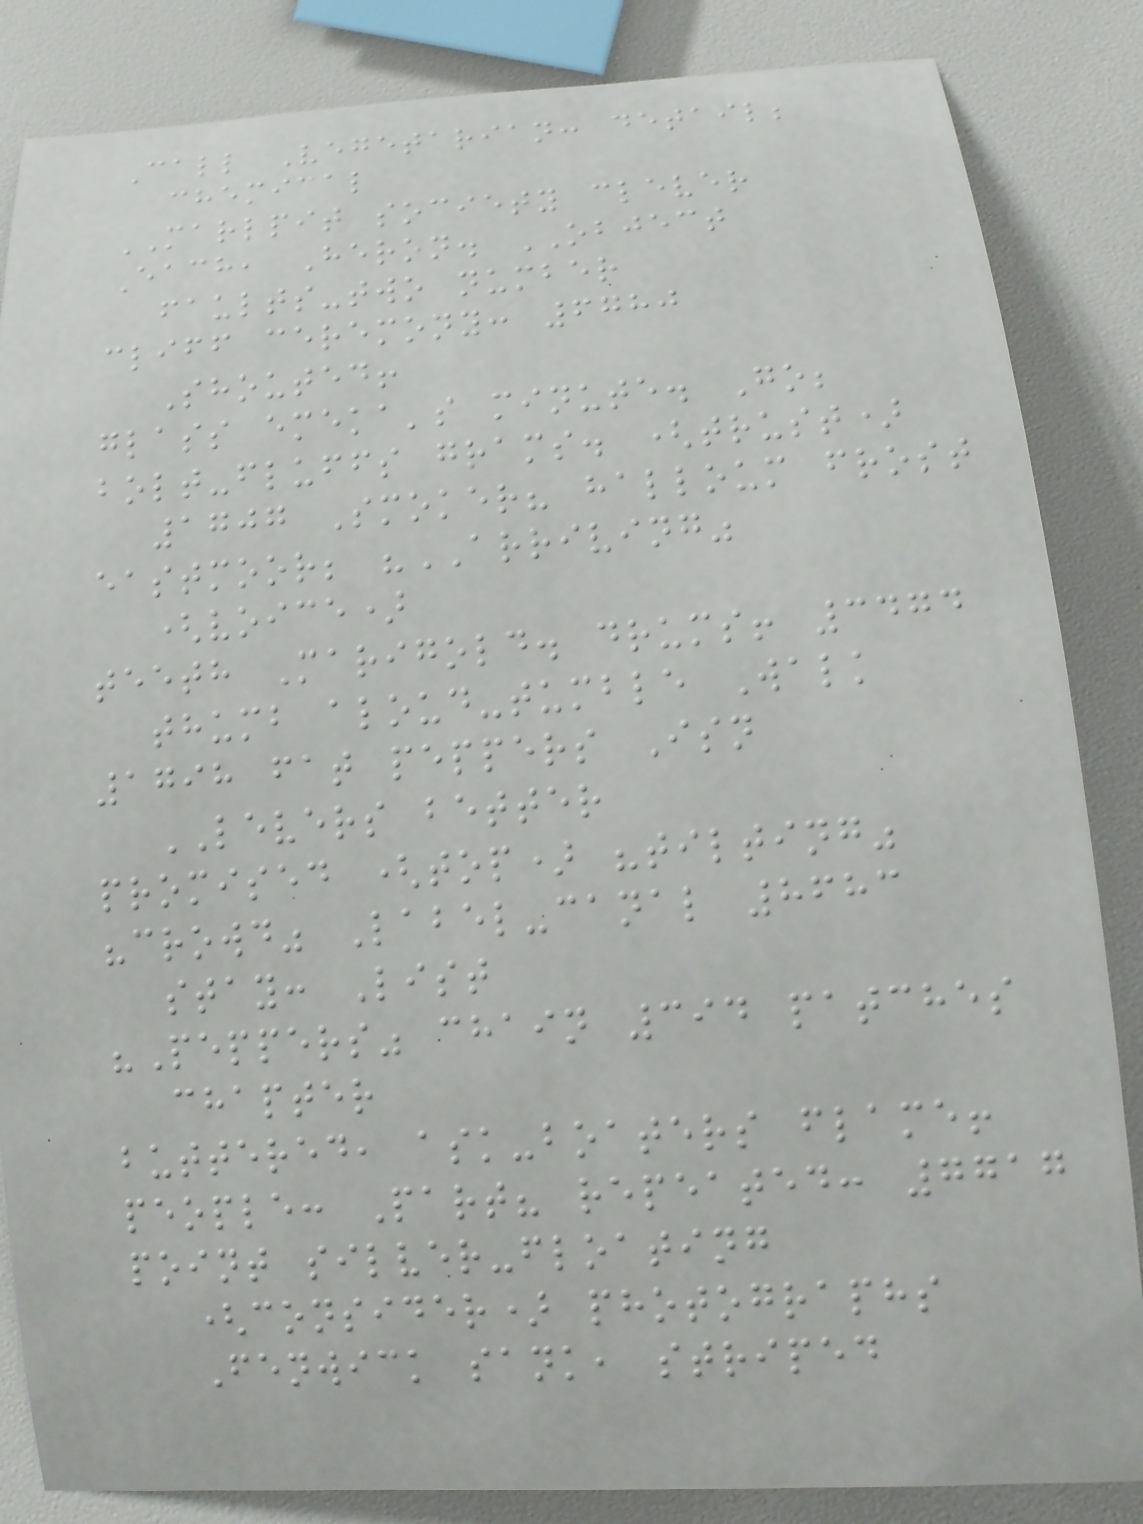Call Vegetarian: detail;
chemical
MARLPIT society clever
Each, Heron. OBJECT
faults-two number
cliff ceremony: 6780
Shouted!
glass emeka's minute. Go;
bolt-fluffs grams. (trust)
1707 Smoker? halloum frost
eastmoor; "ARRIVING"
(voice)
teeth Marigold. drums! 3474
thumb aloud-tumble Walk
1798 fat peppers Isn
LEVERS better
promised (top) "tilting"
"crowd" Label-canal 8683
stay: List
"Peppers" chain 394 patches
chapter
buttered, ask-boaters flame!
people: Part? repeated: 7717
point silver-floating
(consider) photographs
Fenwick sank, striped
